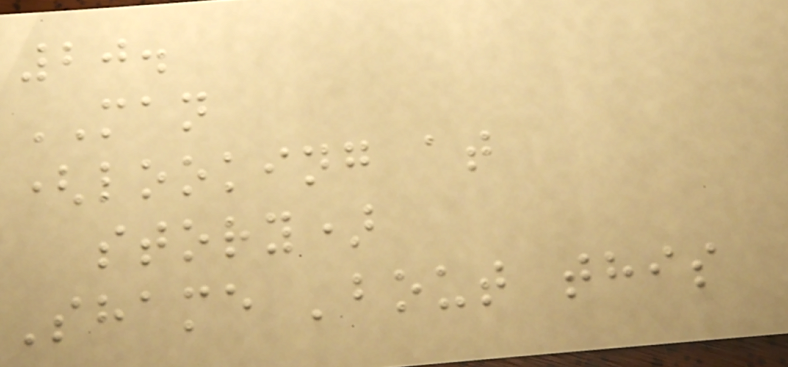20.
MAN
(looking at
story)
Shame 'bout this
